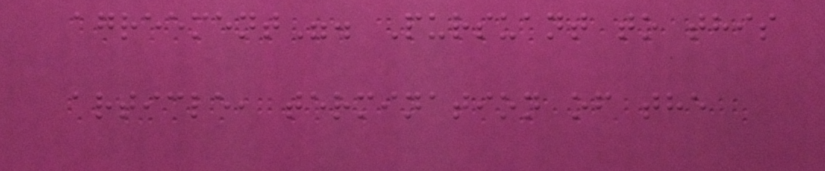agreement". Pursuant to this
article, termination of the
